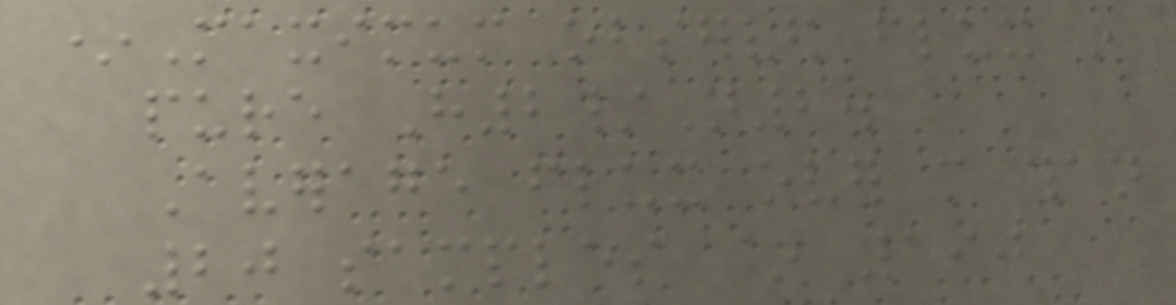*Maximum observed flux in
pure H2/N2.
Average flux over more than
20 samples ~ 190
